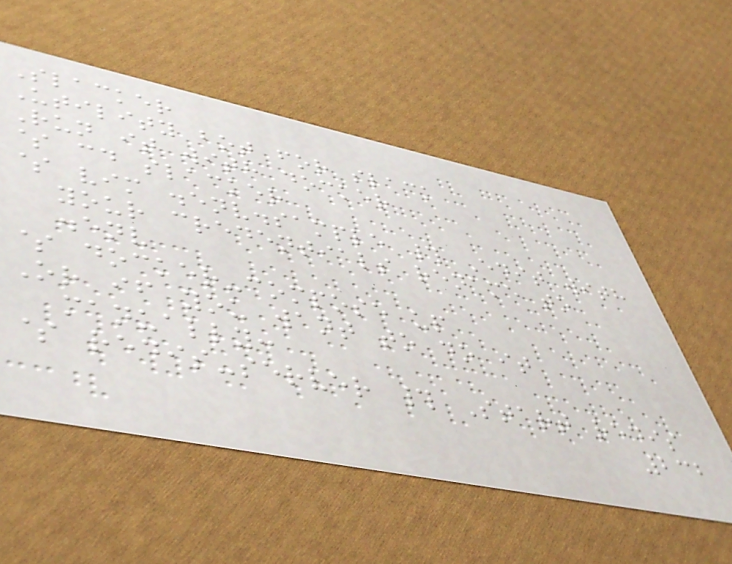Slacker
Utility bot for slack
Run it with docker
$ cd slacker
$ vim .env.sample # Edit with
your credentials rename to
.env
$ docker-compose up
Or if you want to do it
manually:
$ redis-server # Start redis
232
